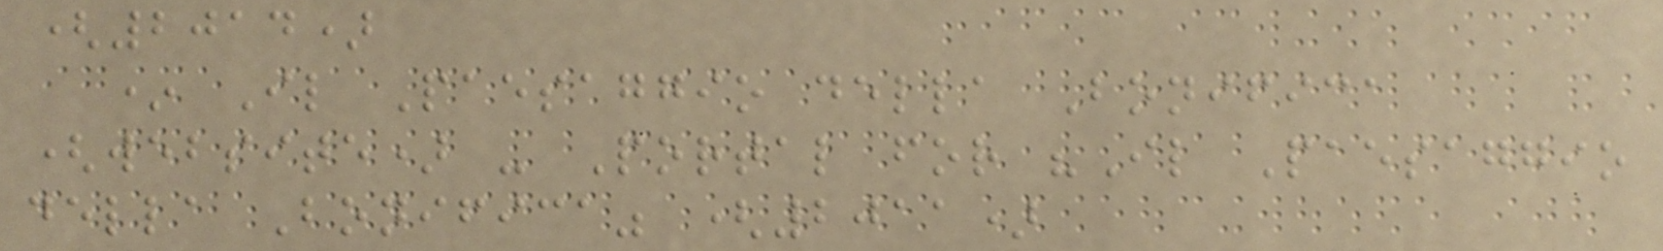(2014)
* Il Paesaggio della Bonifica
(website) - Portal for "Il Paesaggio
della Bonifica" (2011)
